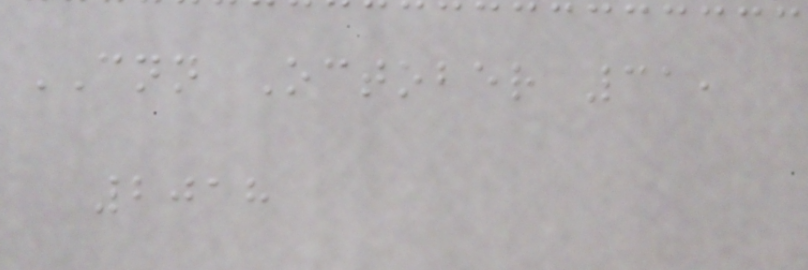CNN October 31,
2018
